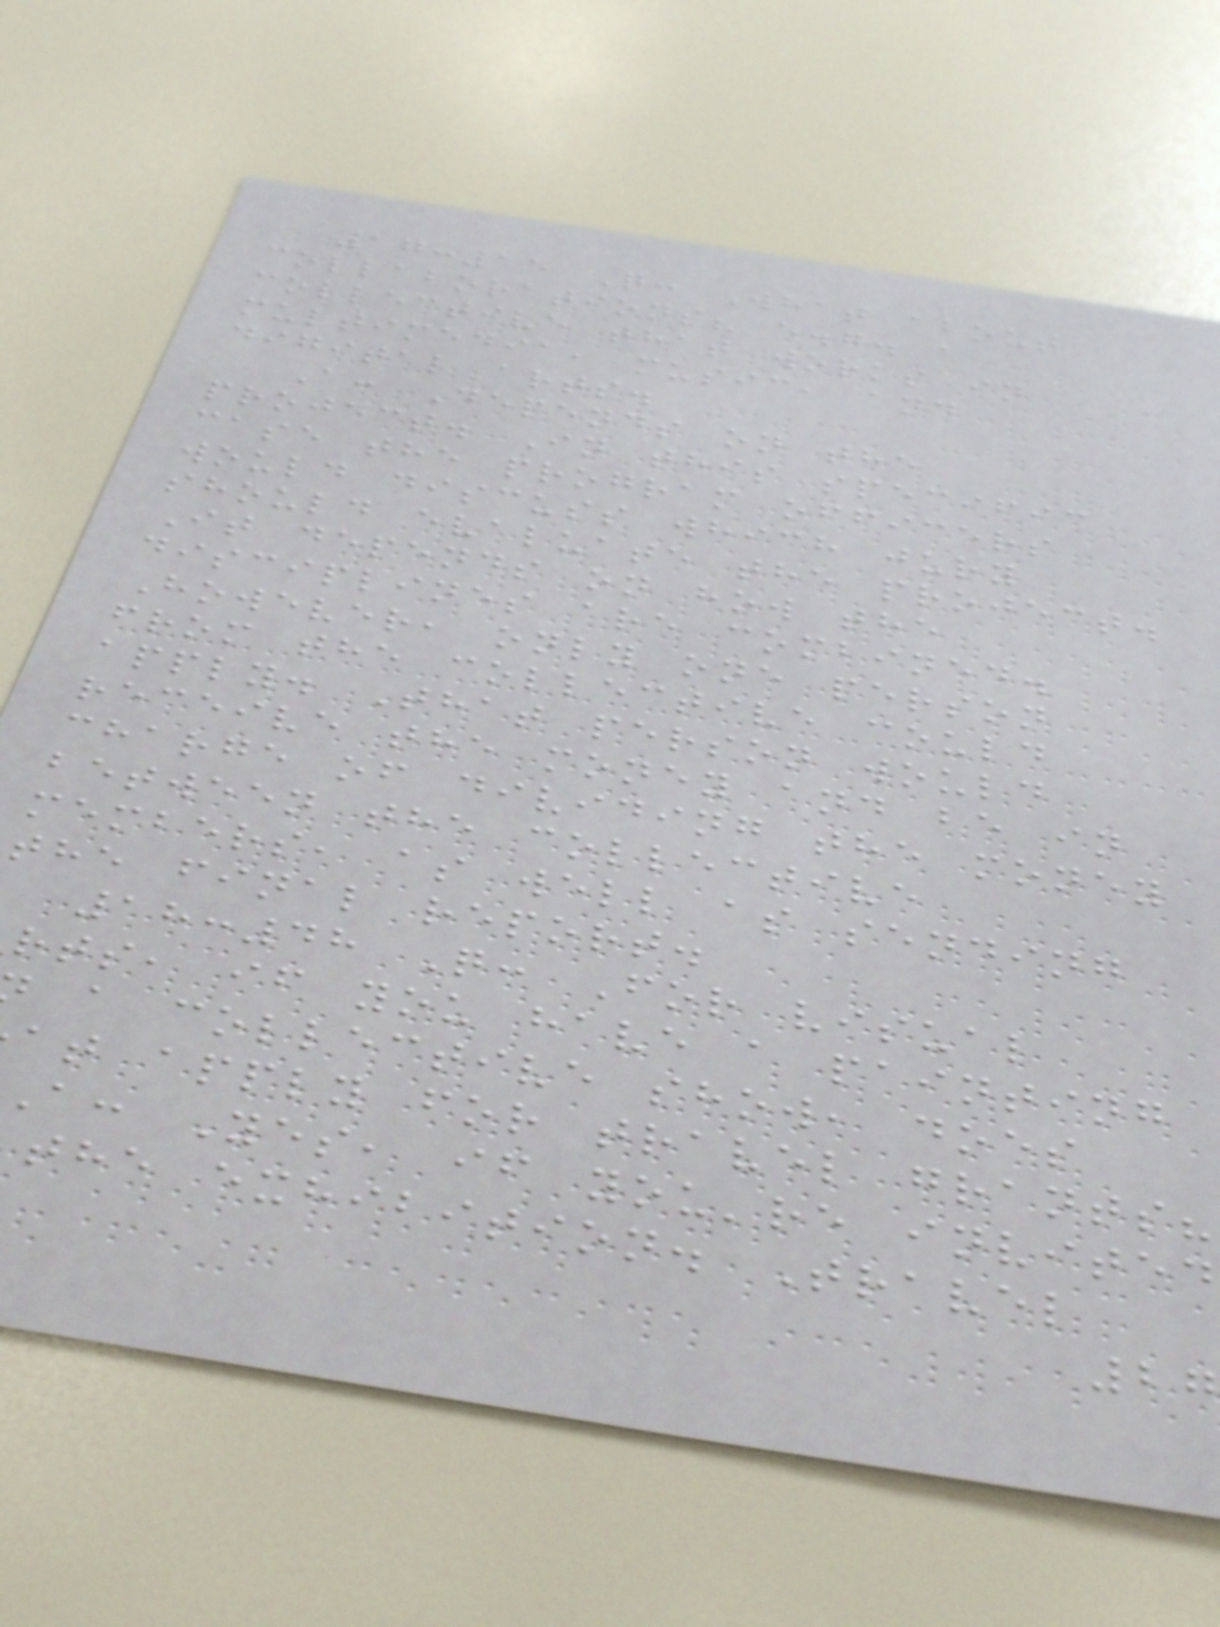17:15 Q: What about
collaborations? e.g. a
collective that works in
multimedia, music, and
digital arts.
A: Depends on the
project. In this specific
case the program officers
would discuss which jury
should evaluate the project.
It depends on how the
disciplines are combined.
However, only one person
from the collective could
apply. That person would
receive the money and be in
charge of dividing the money
between the collective
members, as well as sending
the final report.
18:48 Q: For visual
rts, if you have a painting
a collective show, does
at apply for travel grants?
a: Yes, if you're invited
the exhibition. Travel
27
